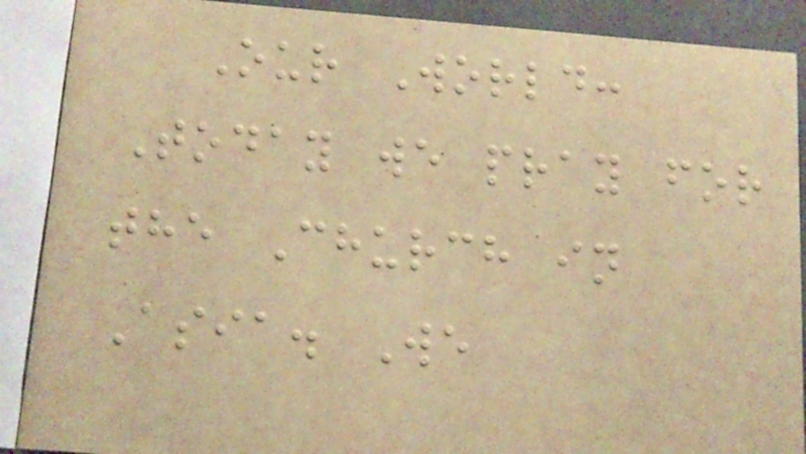Our World:
Today we pray for
the Church in
Asia. We
